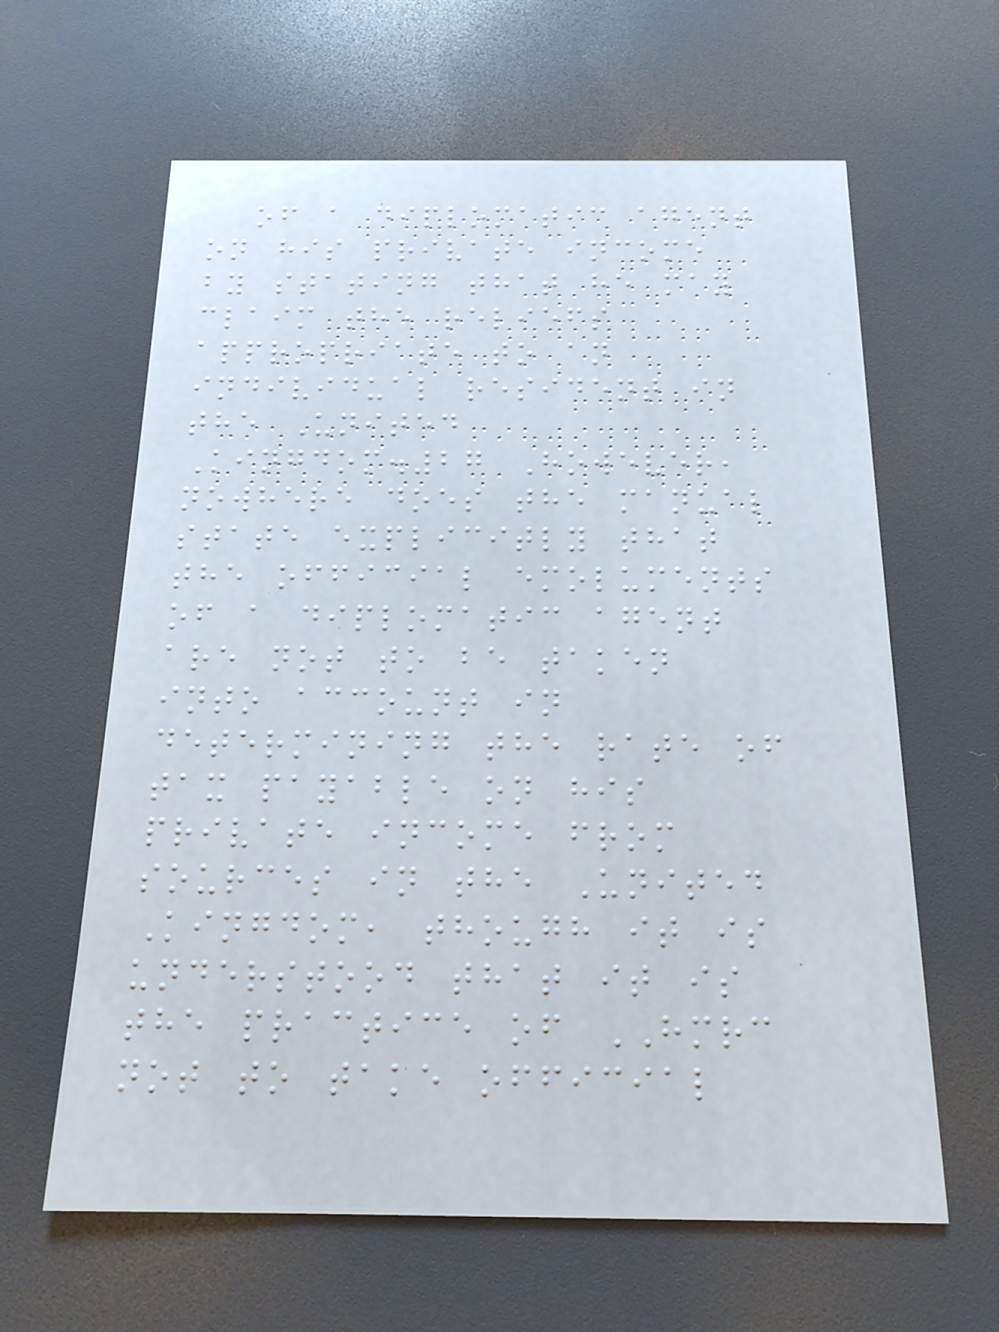of a diplomatic agent
on his private income
by stating that he may
claim the reliefs
appropriate to an
individual resident in
the United
Kingdom.27 However,
nowhere does the manual
state explicitly that
the official emoluments
of a diplomatic agent
are not to be taken
into account in
determining the rate of
tax payable on his
private income from
sources in the United
Kingdom, though it is
understood that it is
the practice of HMRC
not to take official
